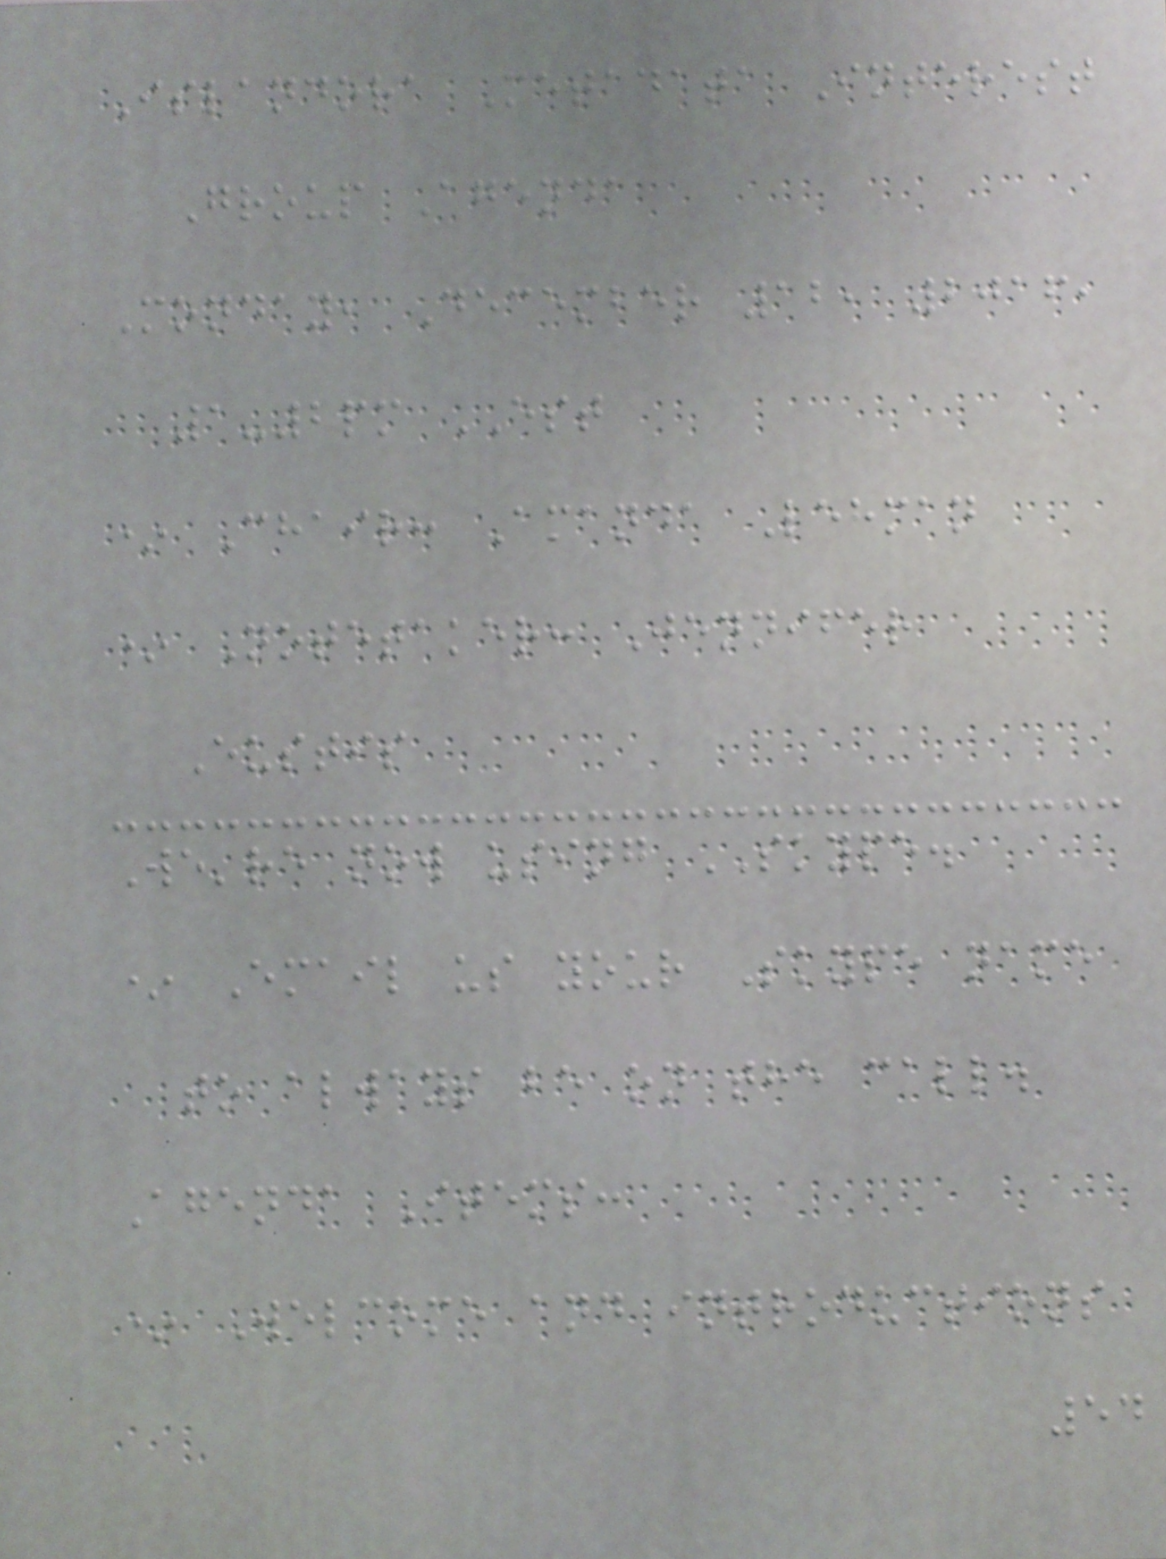Islandora Metadata Interest
Group Agenda
Monday, December 12, 2016,
1-2pm EST
* Chair: Amanda Lehman
* Notetaker: Jennifer
Eustis
We're now using SKYPE.
* Email us your Skype name
to always be on the call.
Agenda Items:
* Welcome and introductions
54
